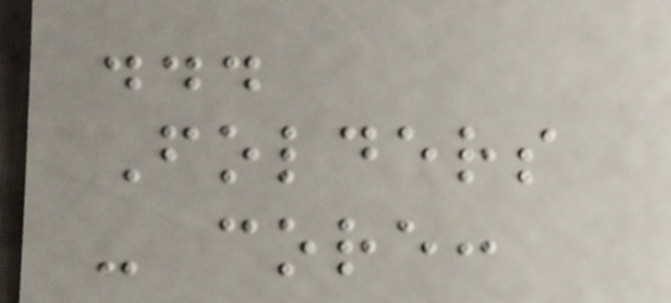...
Folders
- core:
